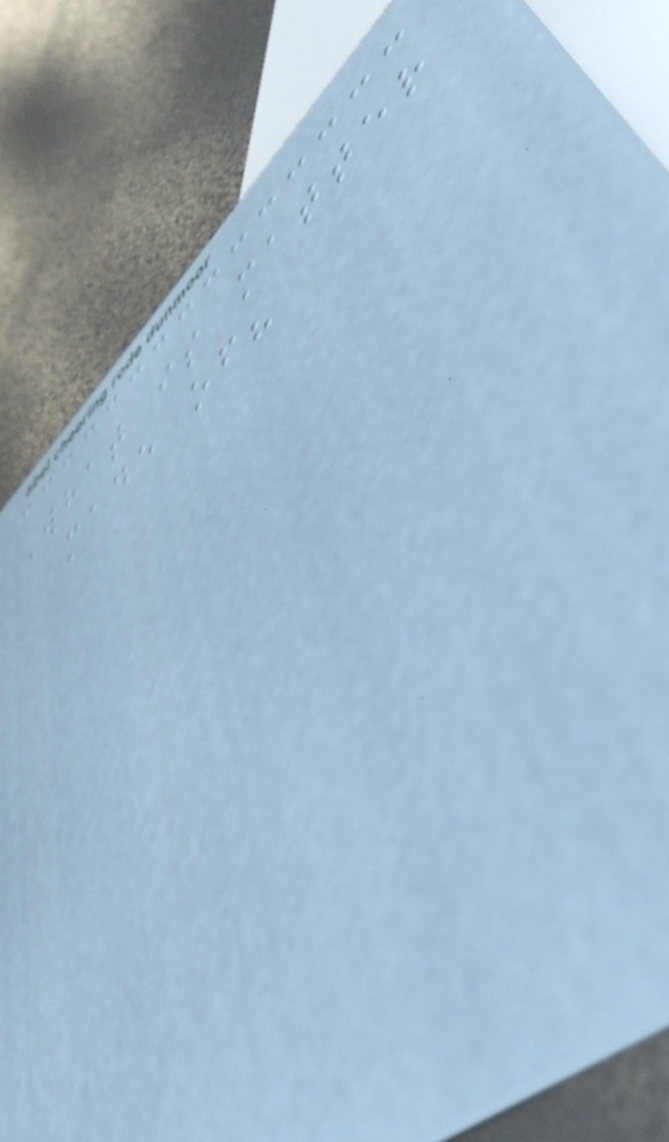What is matter
made of?
